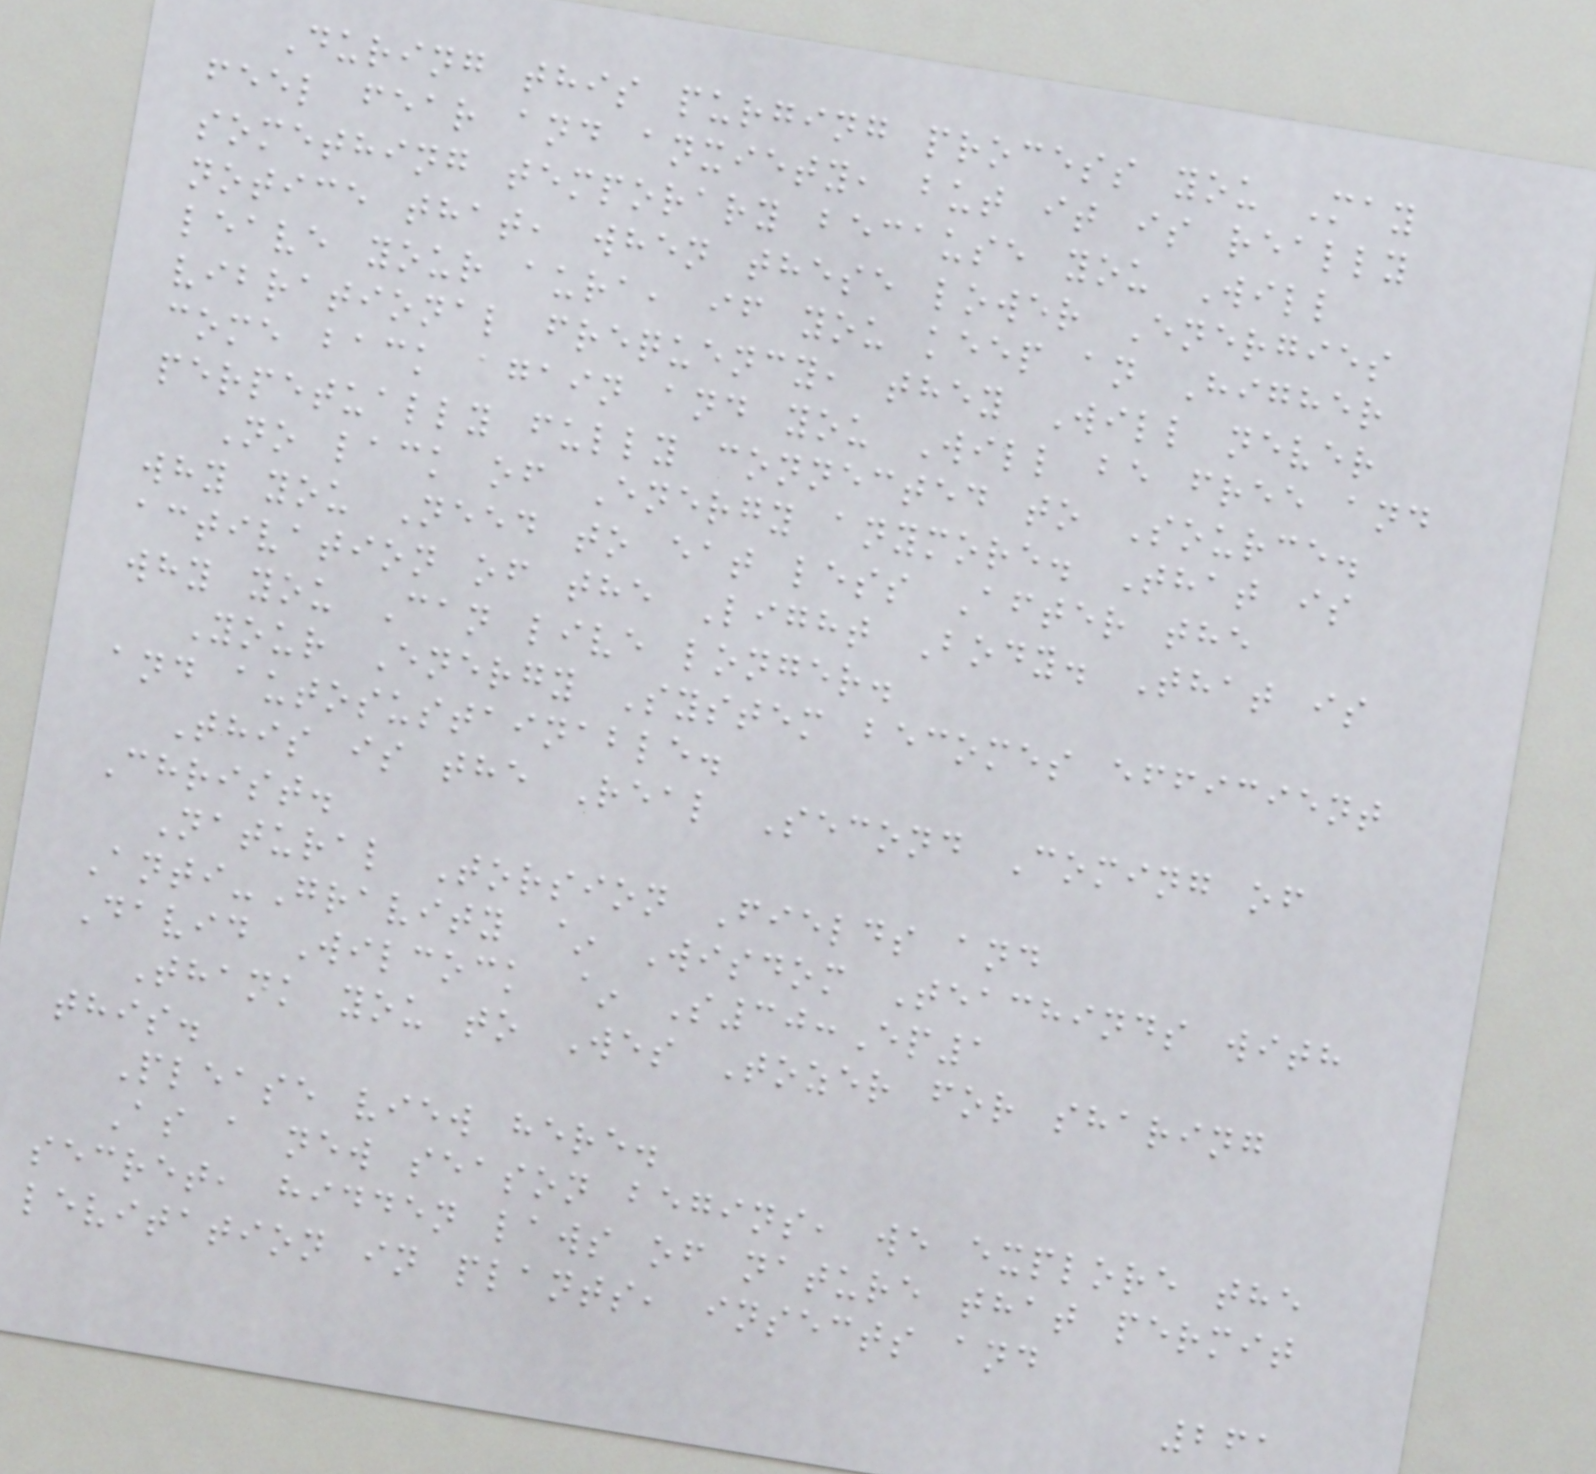During this purging process you May
feel fear and anxiety, but it is really
something temporary because you Will
notice that, when these lower Energies
leave your aura, if you keep an Higher
vibrational frequency, they Will never
come back again and you Will be free and
perpetually fully connected to Source.
No lack of Energy anymore. That is
why you Need to eat less After the
activation of the Light Body. That is
why you Can live longer.
Your Energy System becomes efficient
and autosustainable.
This is the Real Second Coming of
Christ.
Natural Torsion Fields and
Anti-Gravity ~ Wisdom Teachinds with
David Wilcock ~ S30:Ep1
Thank you to Wes Tozer for sharing
this.
Please view here.
As a new season begins, we explore the
secret, hidden laws of nature that permit
levitation in plants, insects and
261
